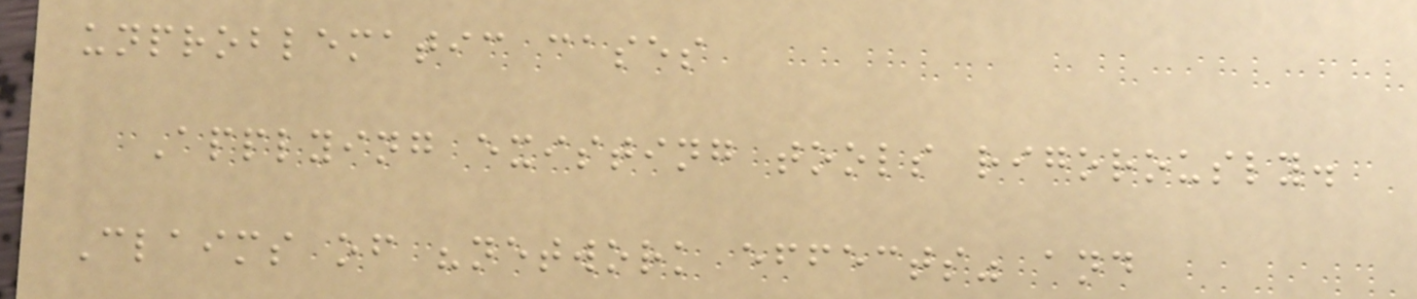unproblematic cases
Applying existing tools rigorously.
Claims of "network effects" and
